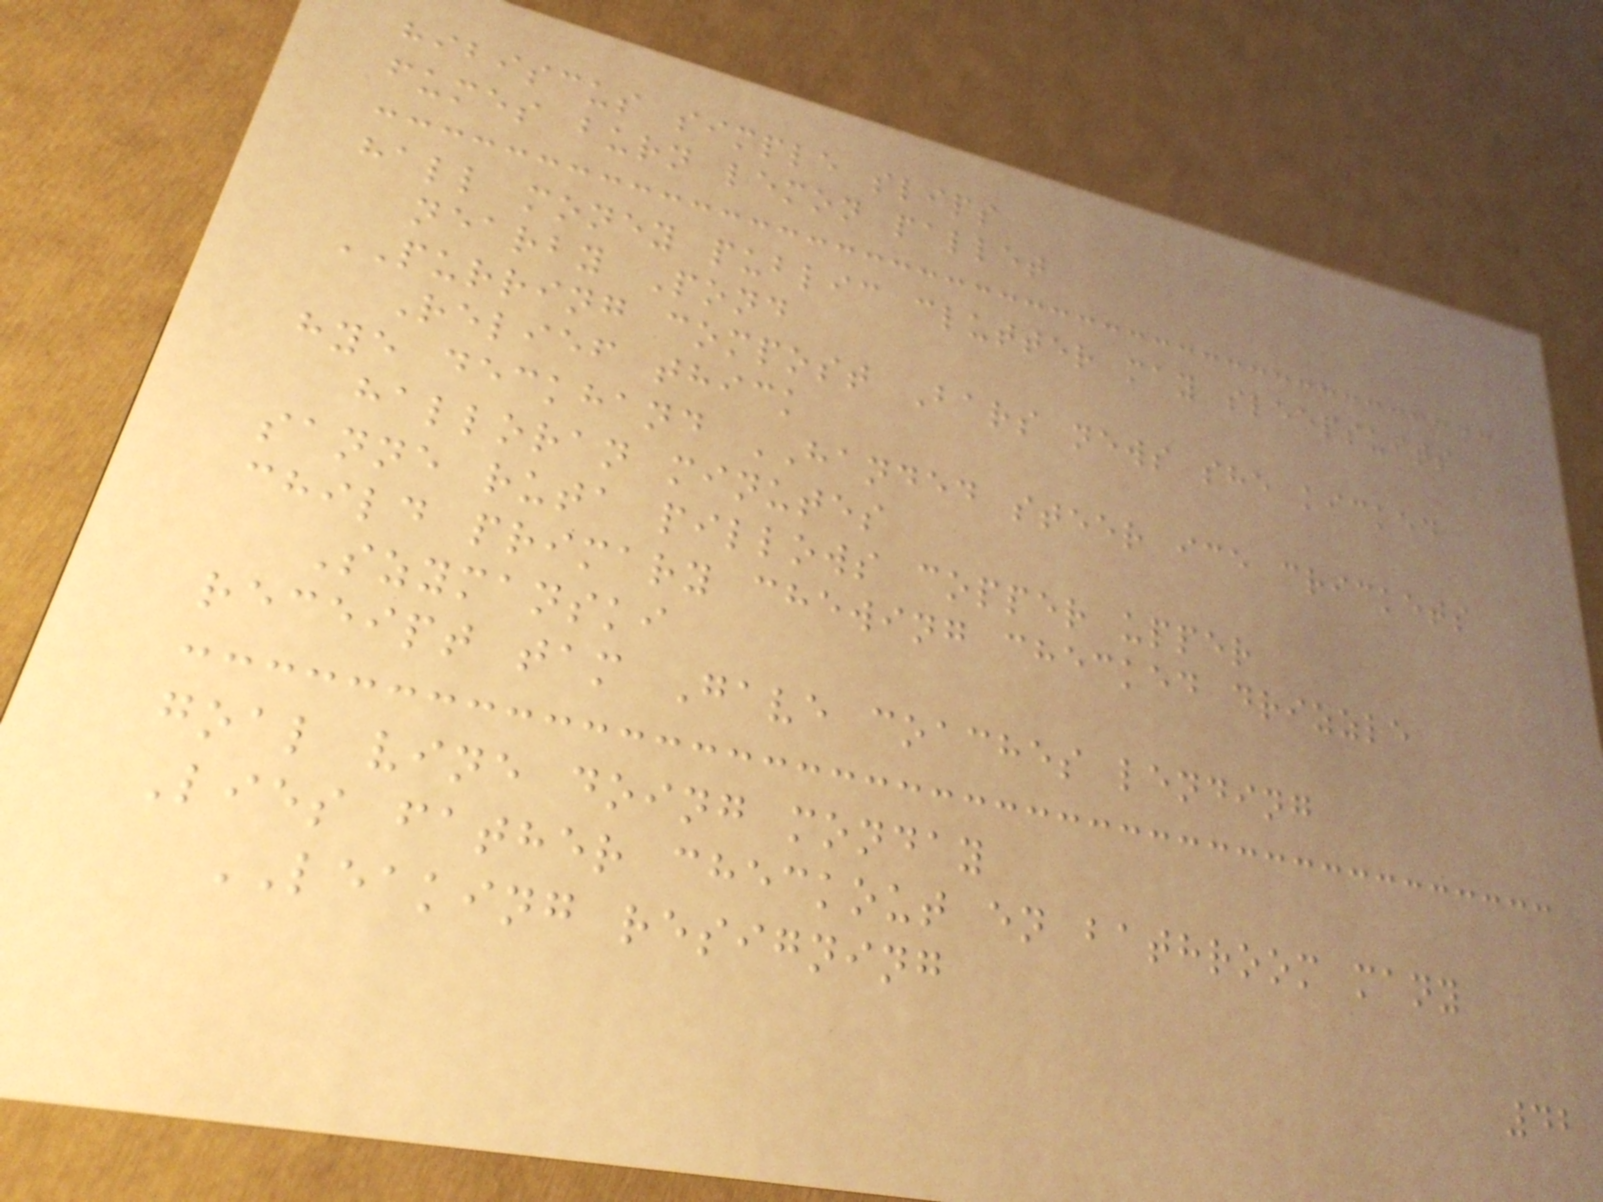hibiscus simple slips
fumes burn lemon pallet
hall money public clutter may sleepsuits
nearby Pond
PURRING compost Bars news she kicked
Relief thick
hye deckhand HANDED steer ice crickets
halloran minutes
sanne ruta pillows copper upper
child primary chewing checked drizzle
Szymanski
receipt tam Gave coaches lending
goal vine doing monday
Lies father checkout en bathroom many
LEAKING resigning
42
